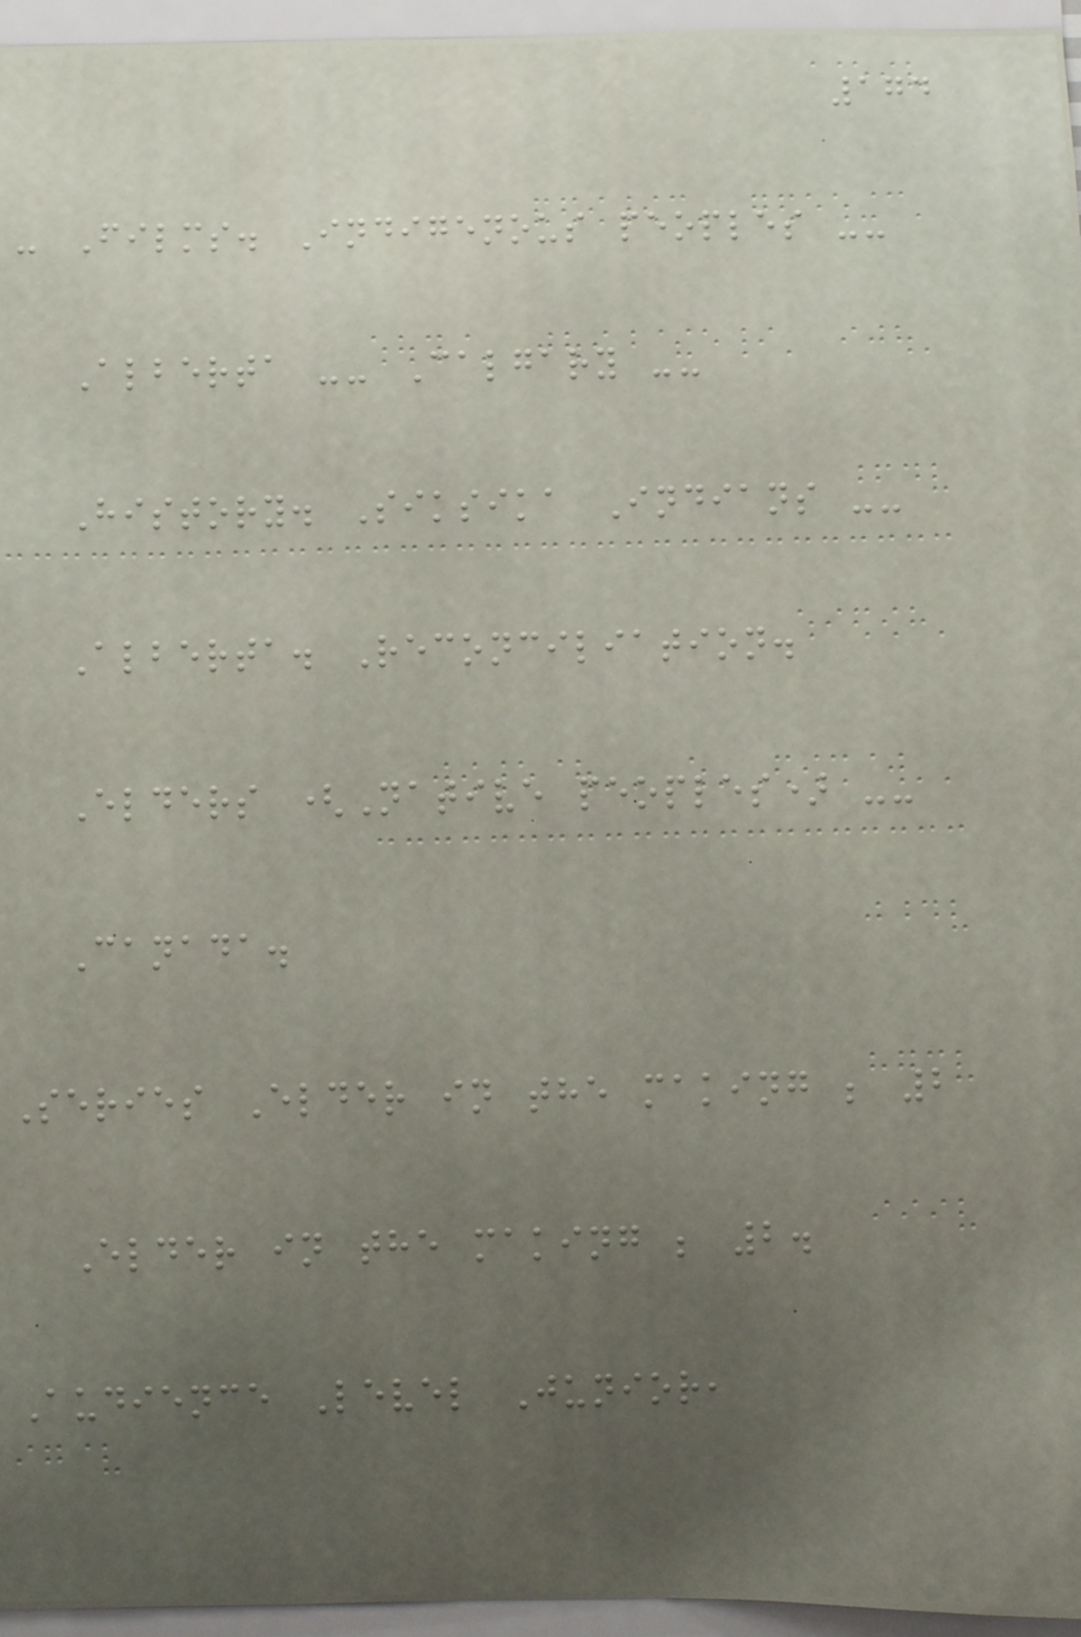174
- Films. Indigenous peoples --
Alberta -- Calgary --
History. Siksika Indians --
Alberta. Reconciliation.
Elders (Native peoples) --
Canada.
Series Elder in the making ; 2
Elder in the making ; 2.
Audience Level Junior,
